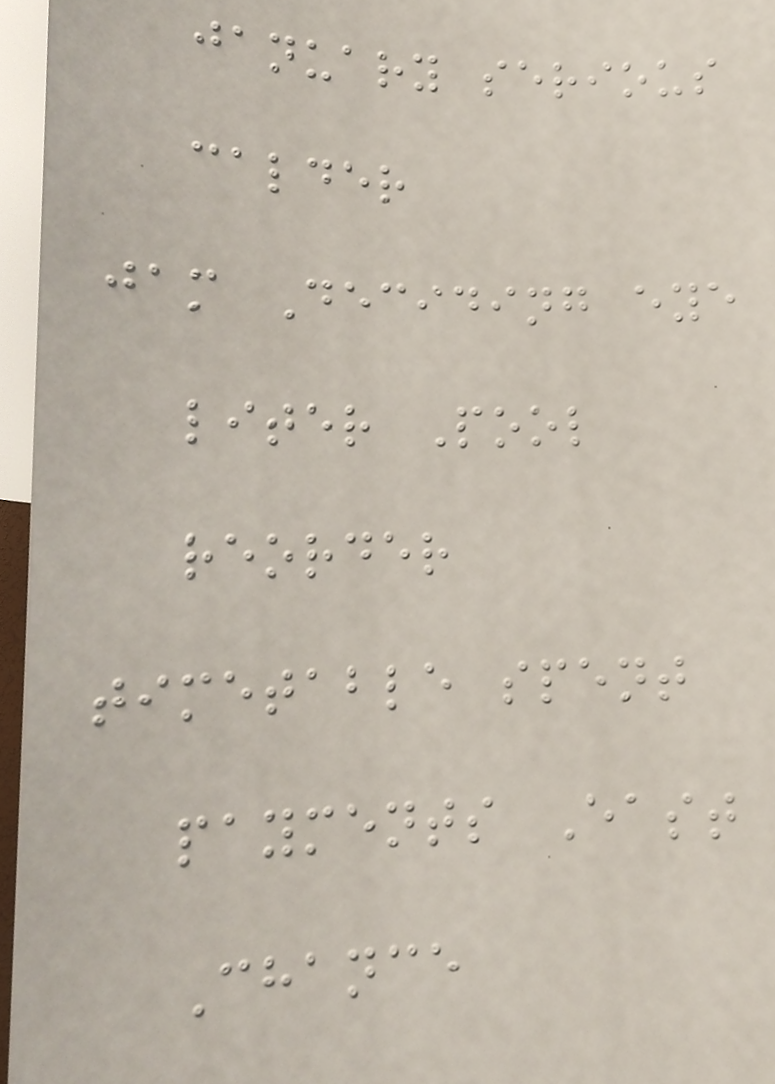january serious
calder
jam Deciding eye
liter Pool
reorder
timetable spent
payments East
Chance
